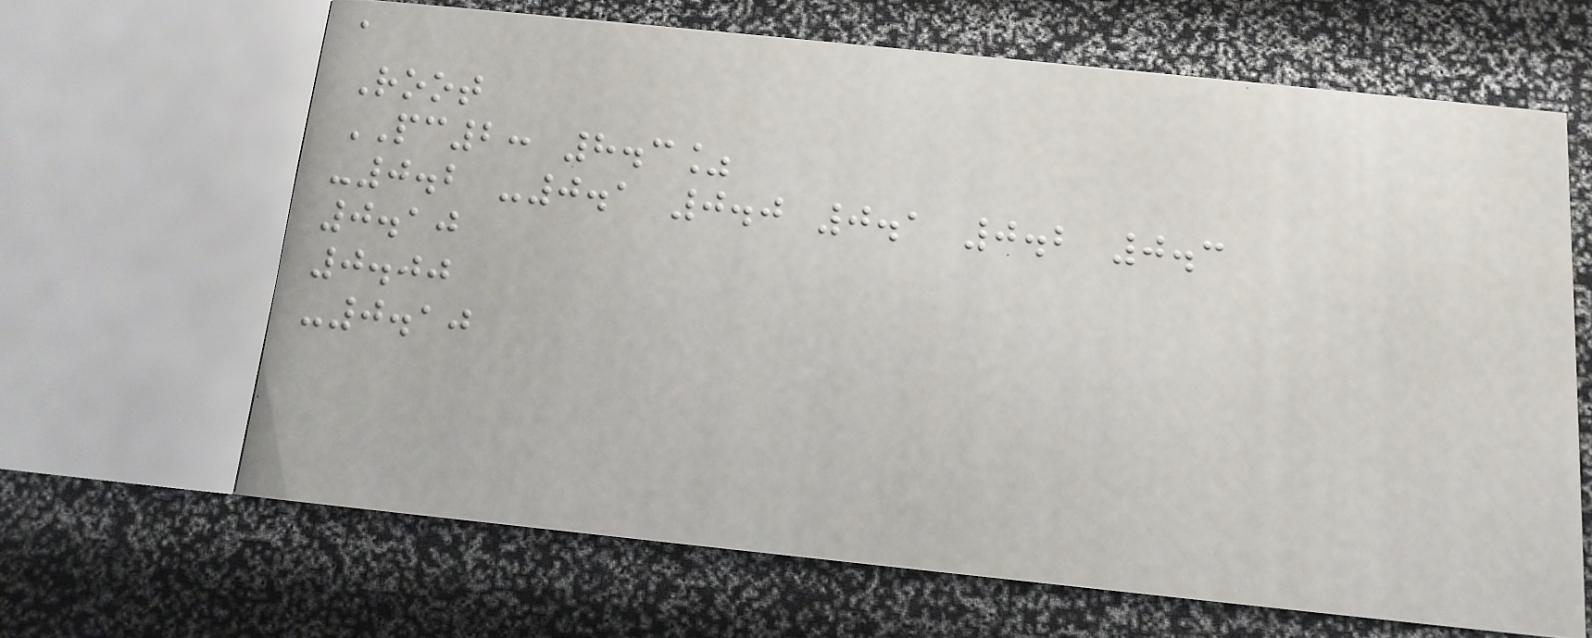a
Root
PC2: 8.3%
-0.2 -0.1 0.0 0.1 0.2 0.3
0.10
0.00
-0.10
